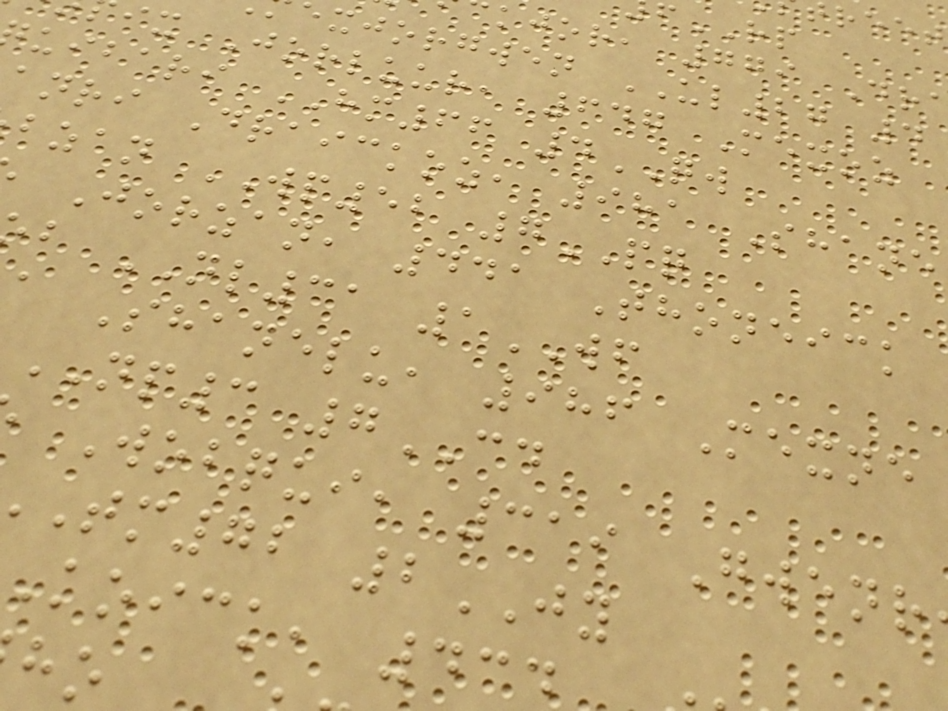kjor, 779 Dr
xjorgwen UL27 4
ix Jorluur, 647 Mexoz
uibari HM66 4QW
anri Draickoz, 981 Shane
bzan WP52 7PQ
Jorzan, 441 Thoneick
b NL31 1WF
a Shanelu, 986 Mexne
NP3 7CD
Wobqui, 319 Gwenr
tm72 2JY
Koick, 43
